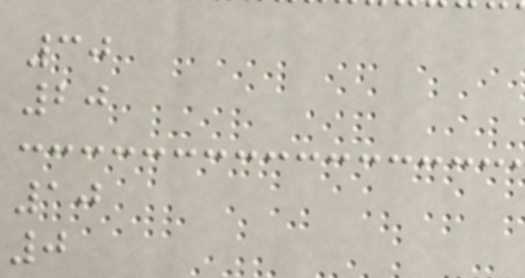30
20
10
0
